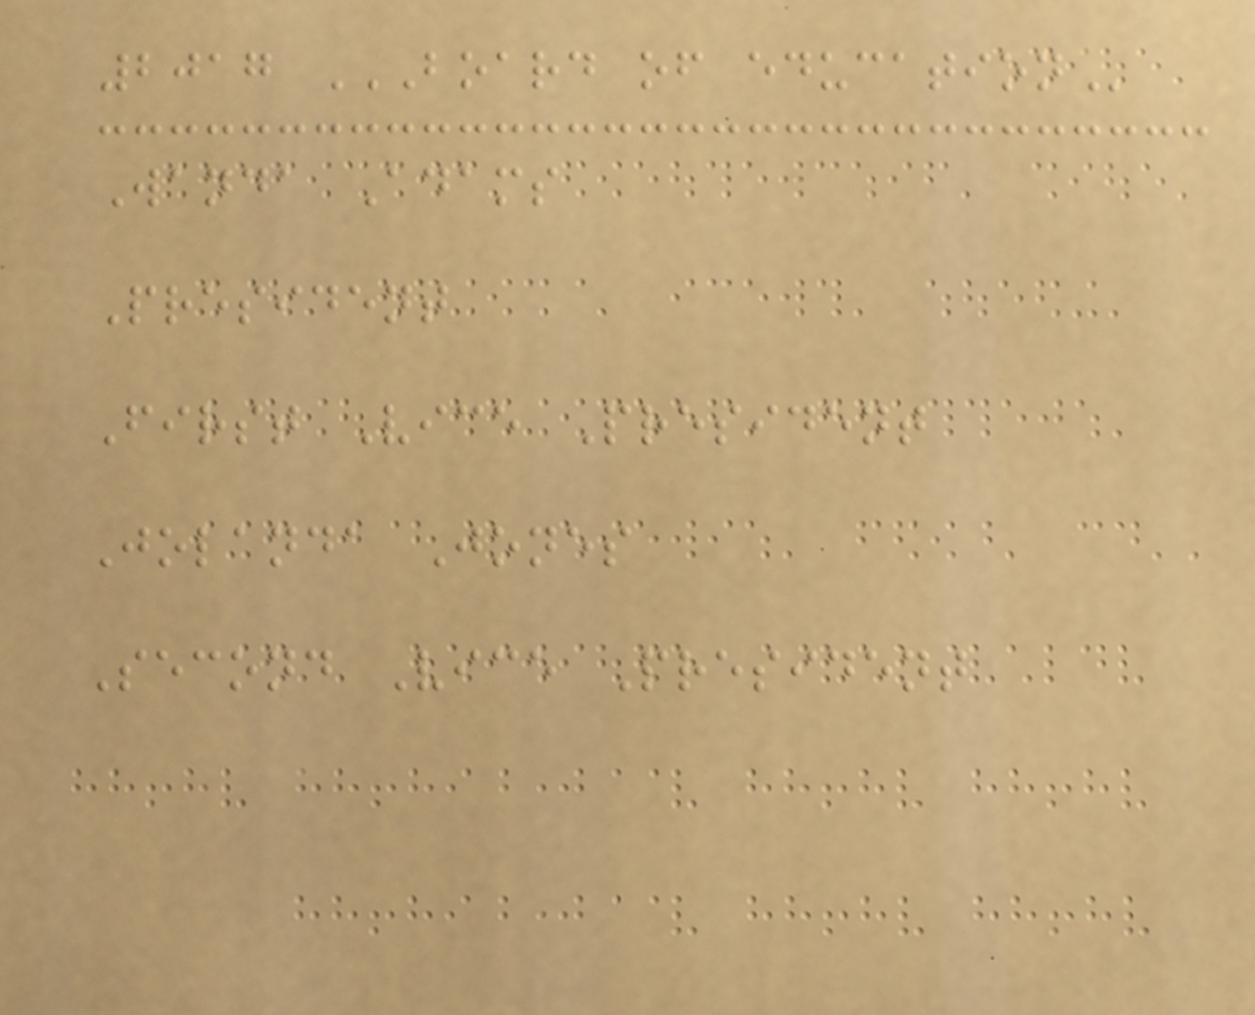2017 BOARD OF EDUCATION
Wanda Adams
President
First Vice President
Jolanda Jones
Second Vice President
